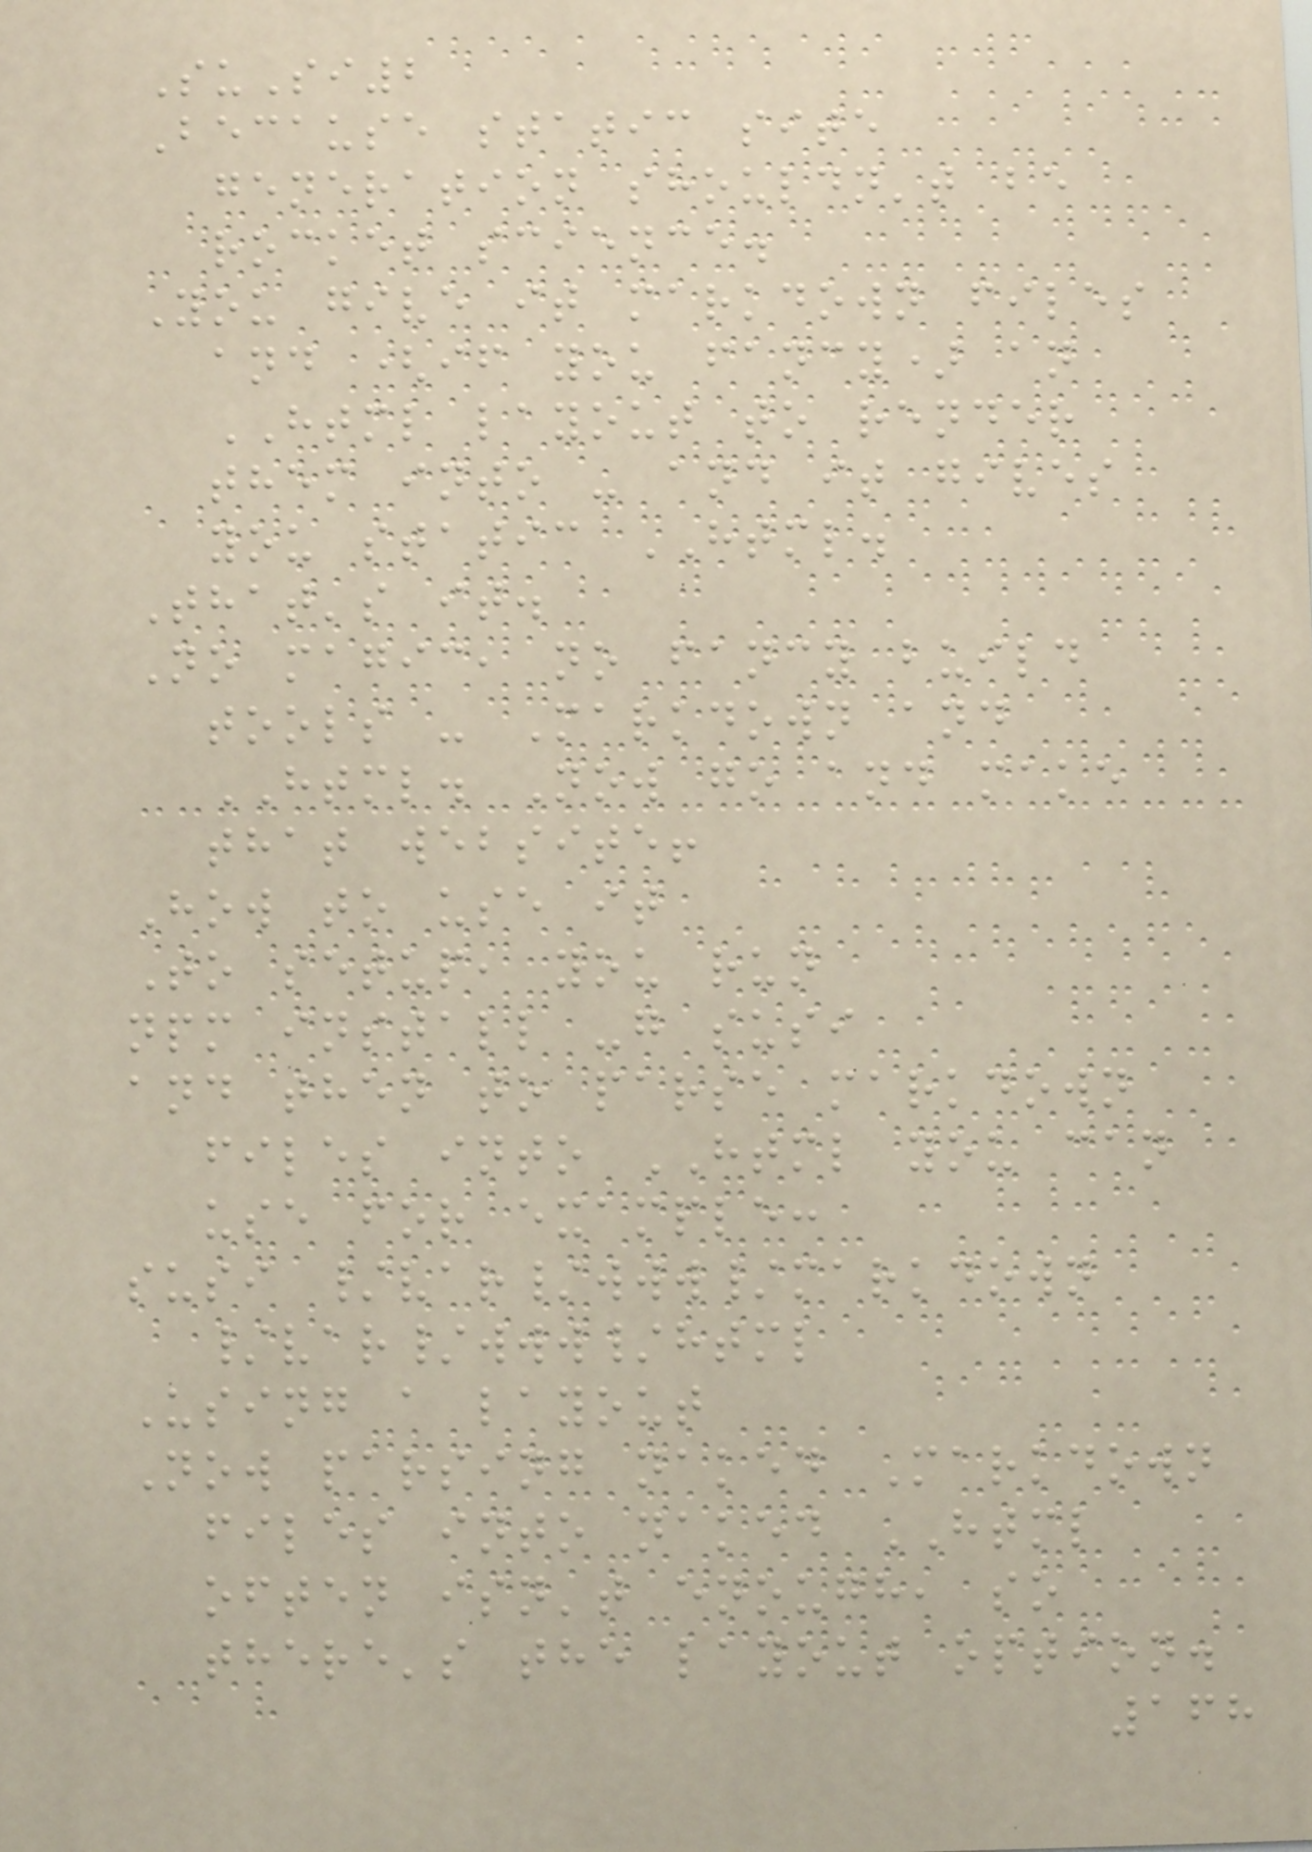SuSi2
Because static site
generation shouldn't be
rocket science.
You give it markdown files
and (if you fancy) an
HTML layout to render
them into - and it gives
you static HTML.
That's it.
No magic, no fancy build
tools - Markdown and
HTML. Now go and make
that website!
How to use it
To setup, you run
npm install -g susi
and then to parse markdown
files into HTML you can
use for example:
susi /var/www/markdown
/var/www/html
Using a layout
Now parsing naked Markdown
files into naked HTML
often isn't enough, so
there's the layout option.
168
